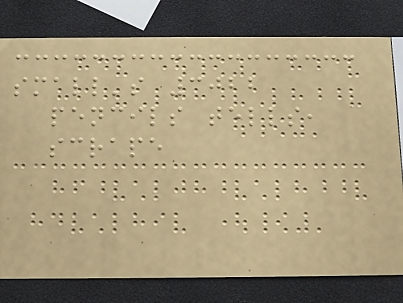small's 3022
pencils tells,
scrape
